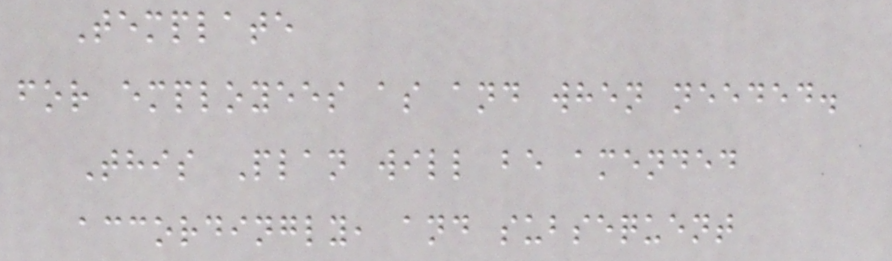Template
for employees as and when needed.
This Plan will be amended
accordingly, and subsequent
